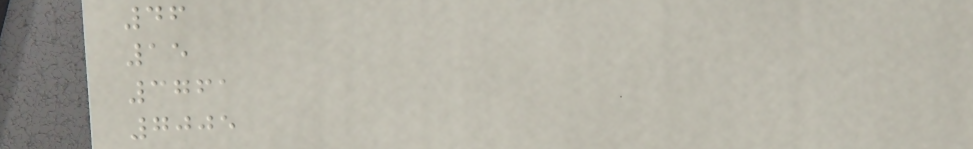46
15
3761
7005
